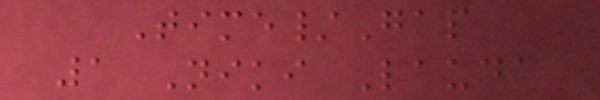Time/Gap
1 Niki Lauda
